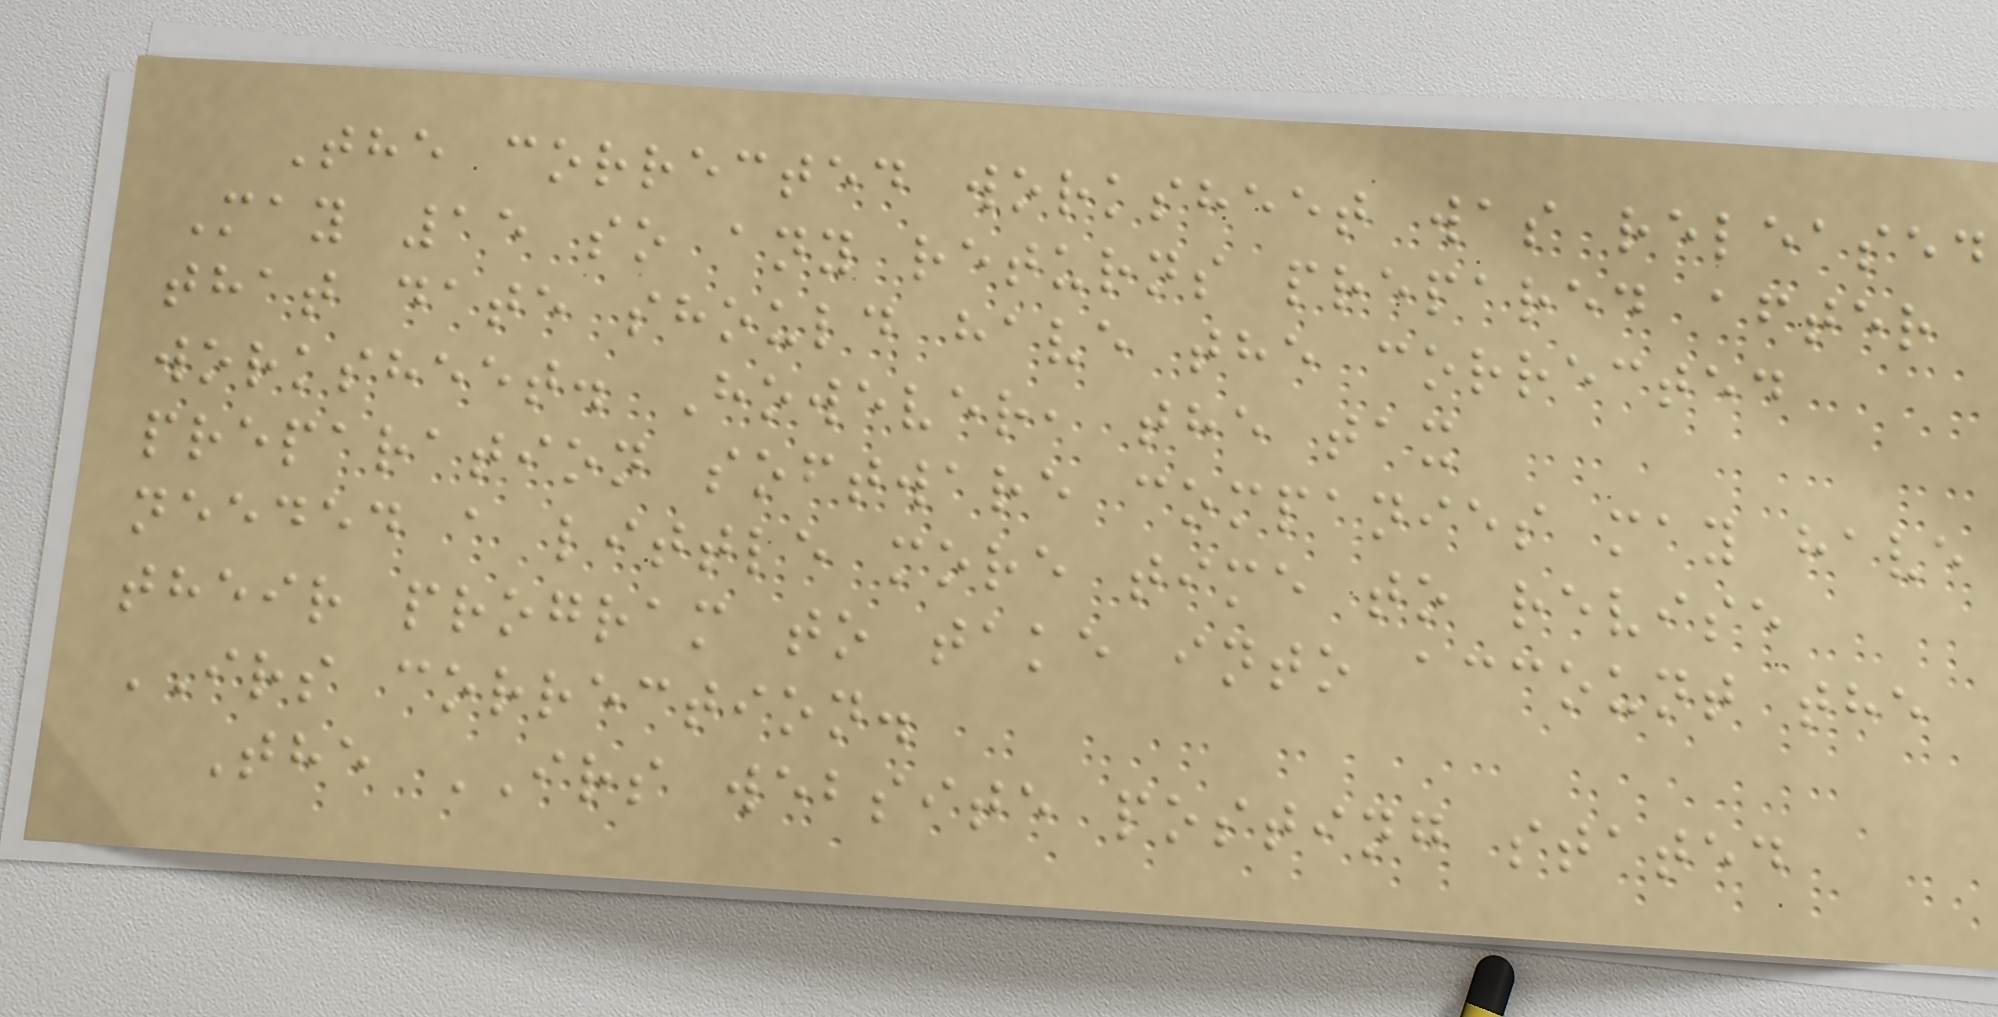The corrected worksheet was released
May 15 so any returns prepared after
that date should have the corrected
worksheet. However, the tax
preparation software companies may have
needed a little more time to revise
their program to take into account the
IRS correction.
The IRS website posting stated
